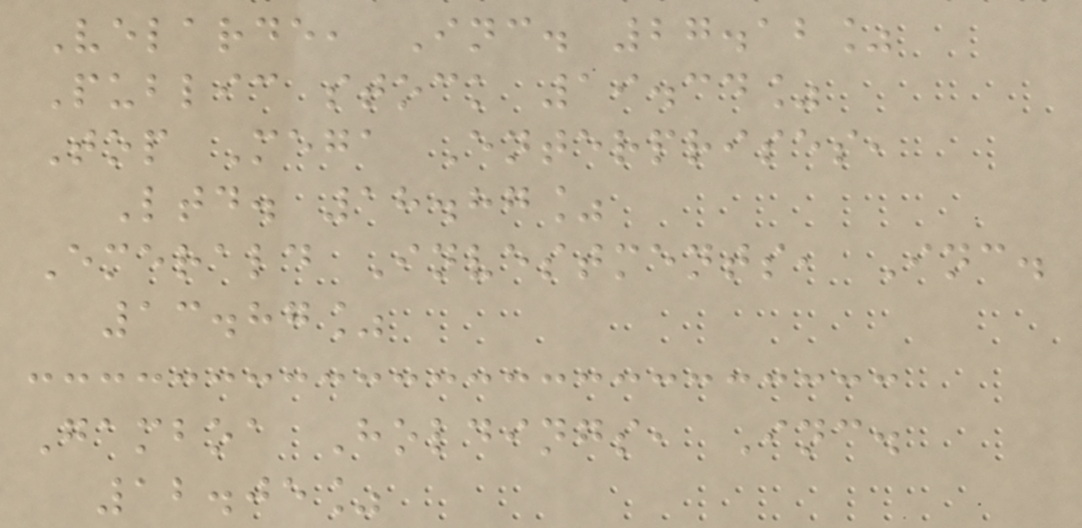Velarde, Inc. 27.12%
Public stock 19.34%
Top Mega Enterprises,
Ltd. 18.87%
Emerald Investments, Inc.
13.87%
Gamboa Holdings, Inc.
12.05%
